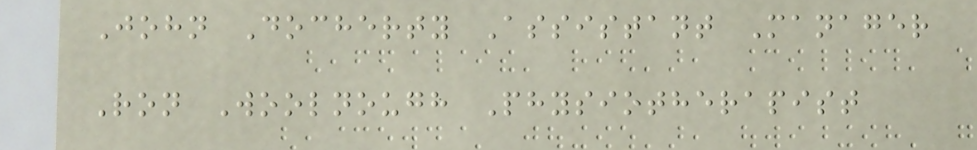John Docherty Assistant Manager
Ron Woolnough Physiotherapist
